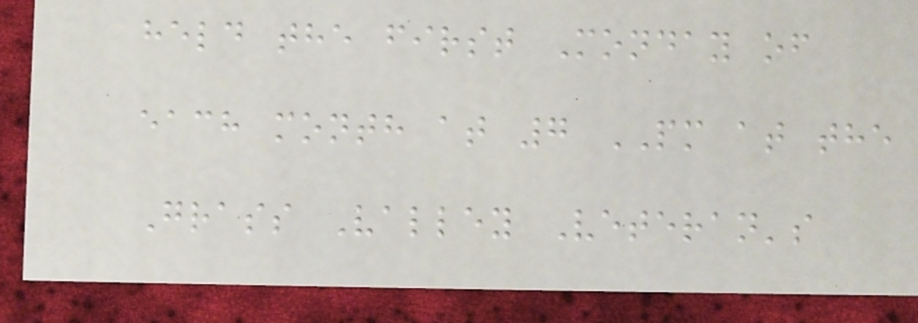held the first Monday of
each month at 7 PM at the
Grass Valley Veteran's
